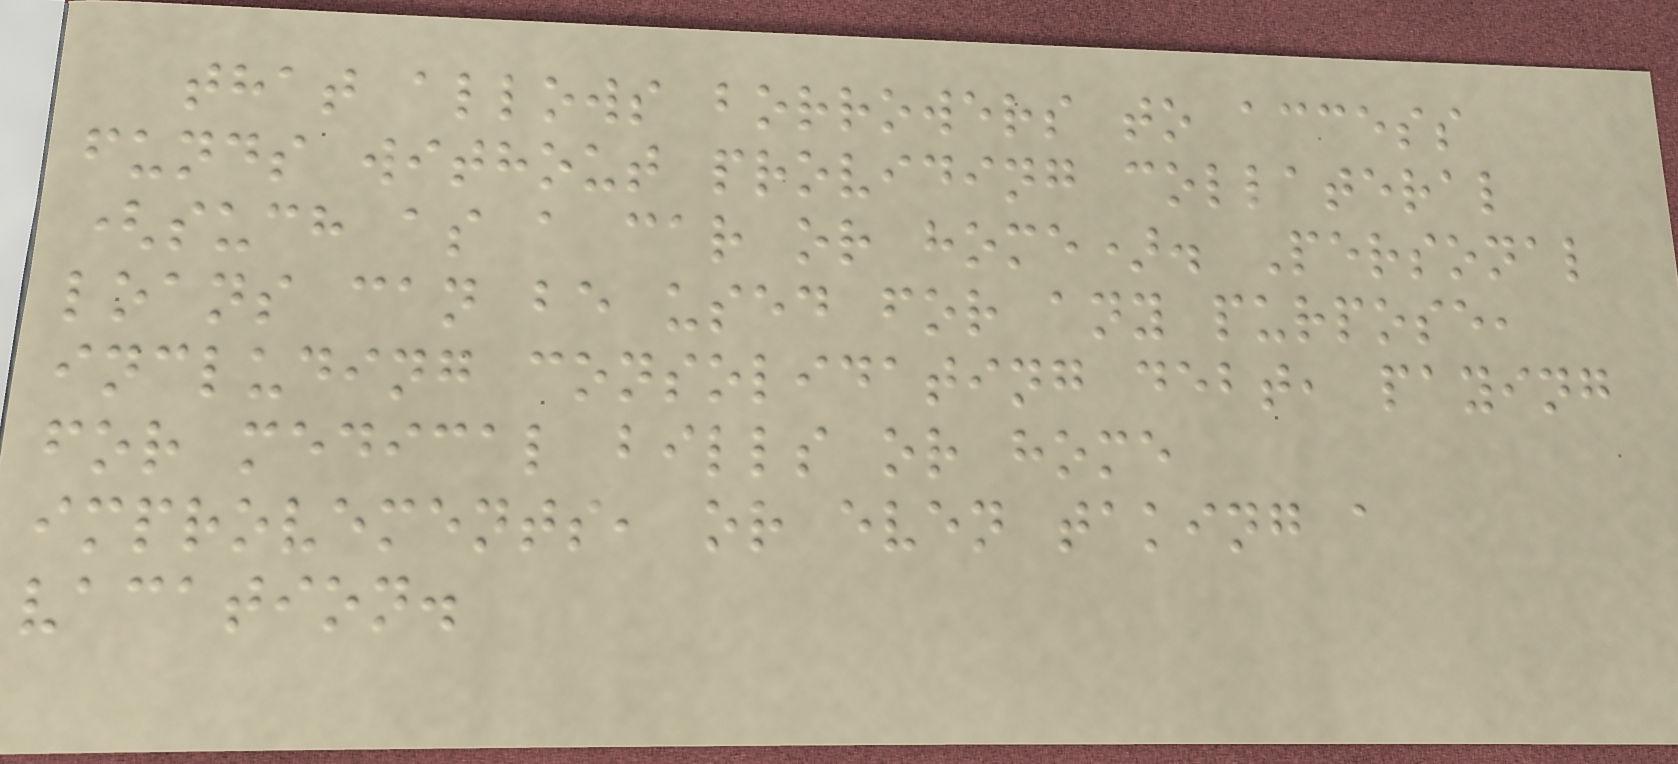that allows borrowers to access
funds without providing collateral
(such as a car or home). Personal
loans can be used for any purpose,
including consolidating debt, paying
for medical bills or home
improvements, or even taking a
vacation.
